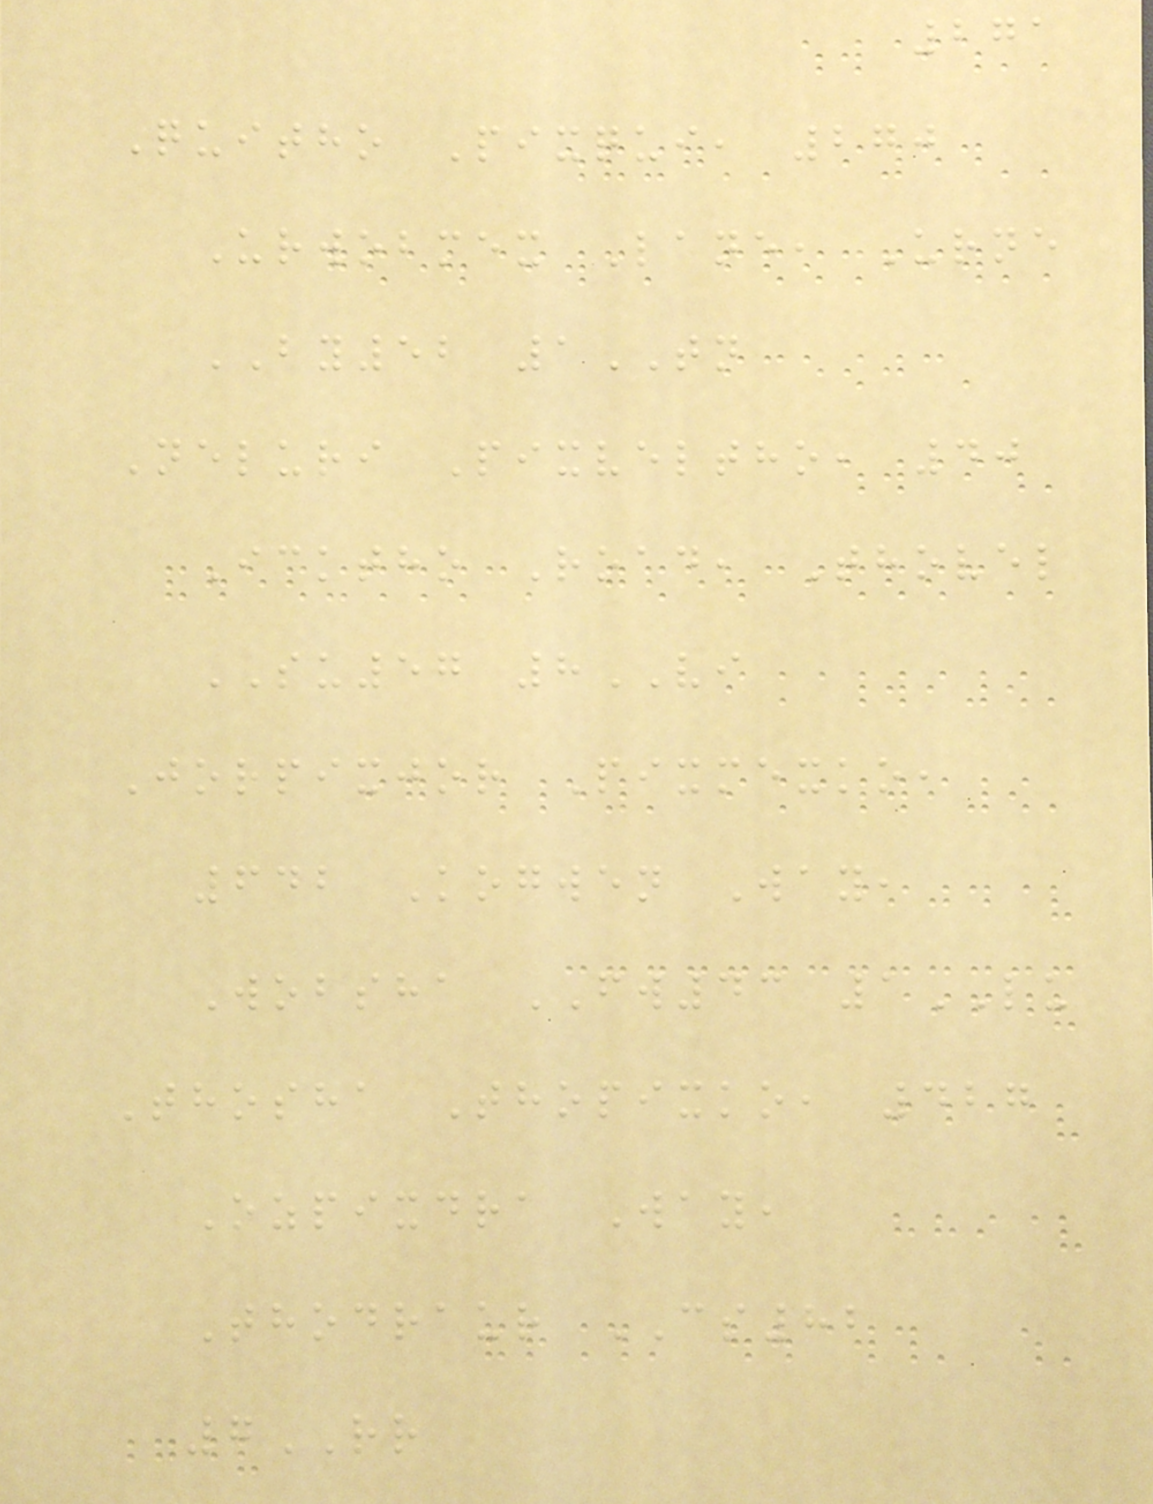271
Quitho Pixqui, 270
Urwobmex Lane, Urne
BY52 1TN
Neluri Pixveltho, 40
Icktho Road, Thovel
SU57 8VI
Jorpixjor Pixmexko,
642 Kogwen Way,
Wobsha FW43 1LU
Thosha Thopixko, 427
Ozpixdra Way,
Thodraur CS82
7RR
